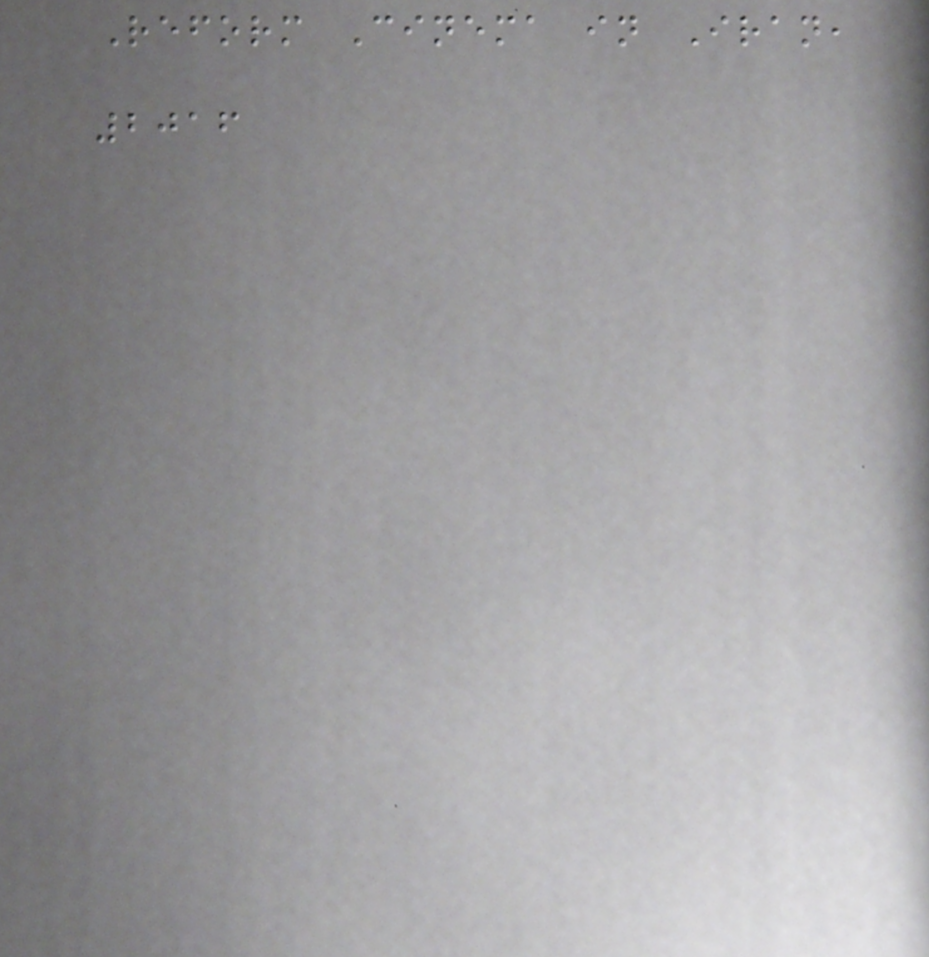Reform Cinema in Iran,
2016
